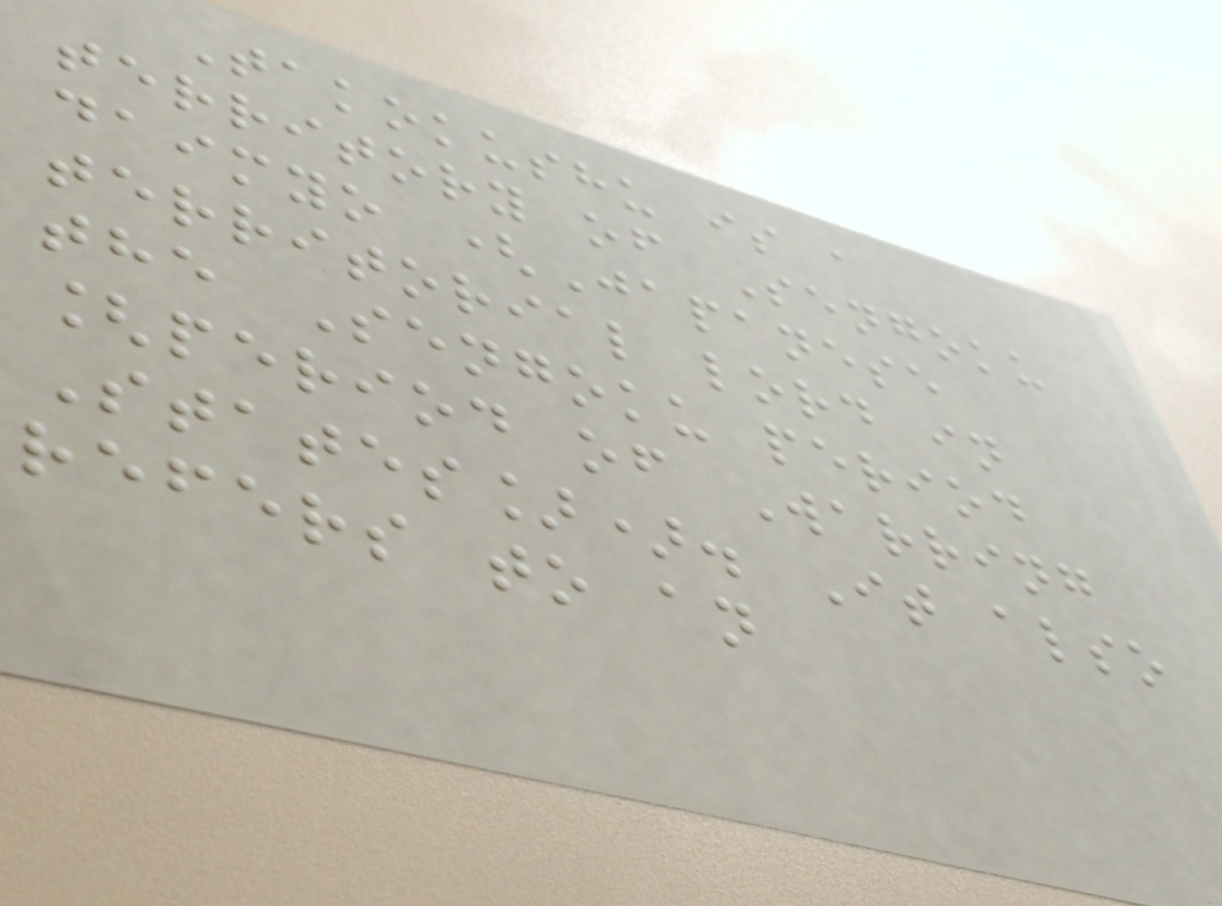Takokushu is a
territory of Sengoku
daimyo (Japanese
territorial lord in
the Sengoku period
[period of Warring
States]). It also
refers to an
